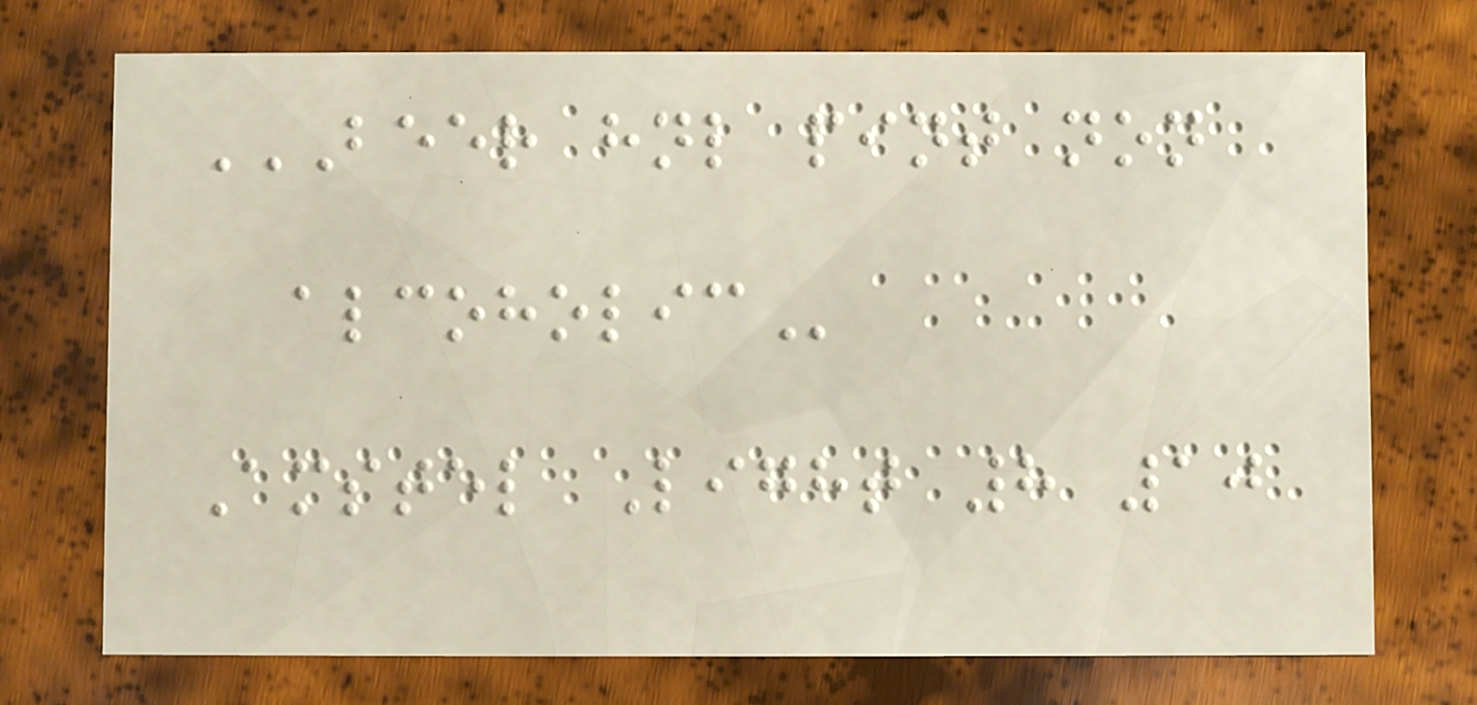BEER HNL PINT NON
ALCOHOLIC
Amstel Light 8 10
